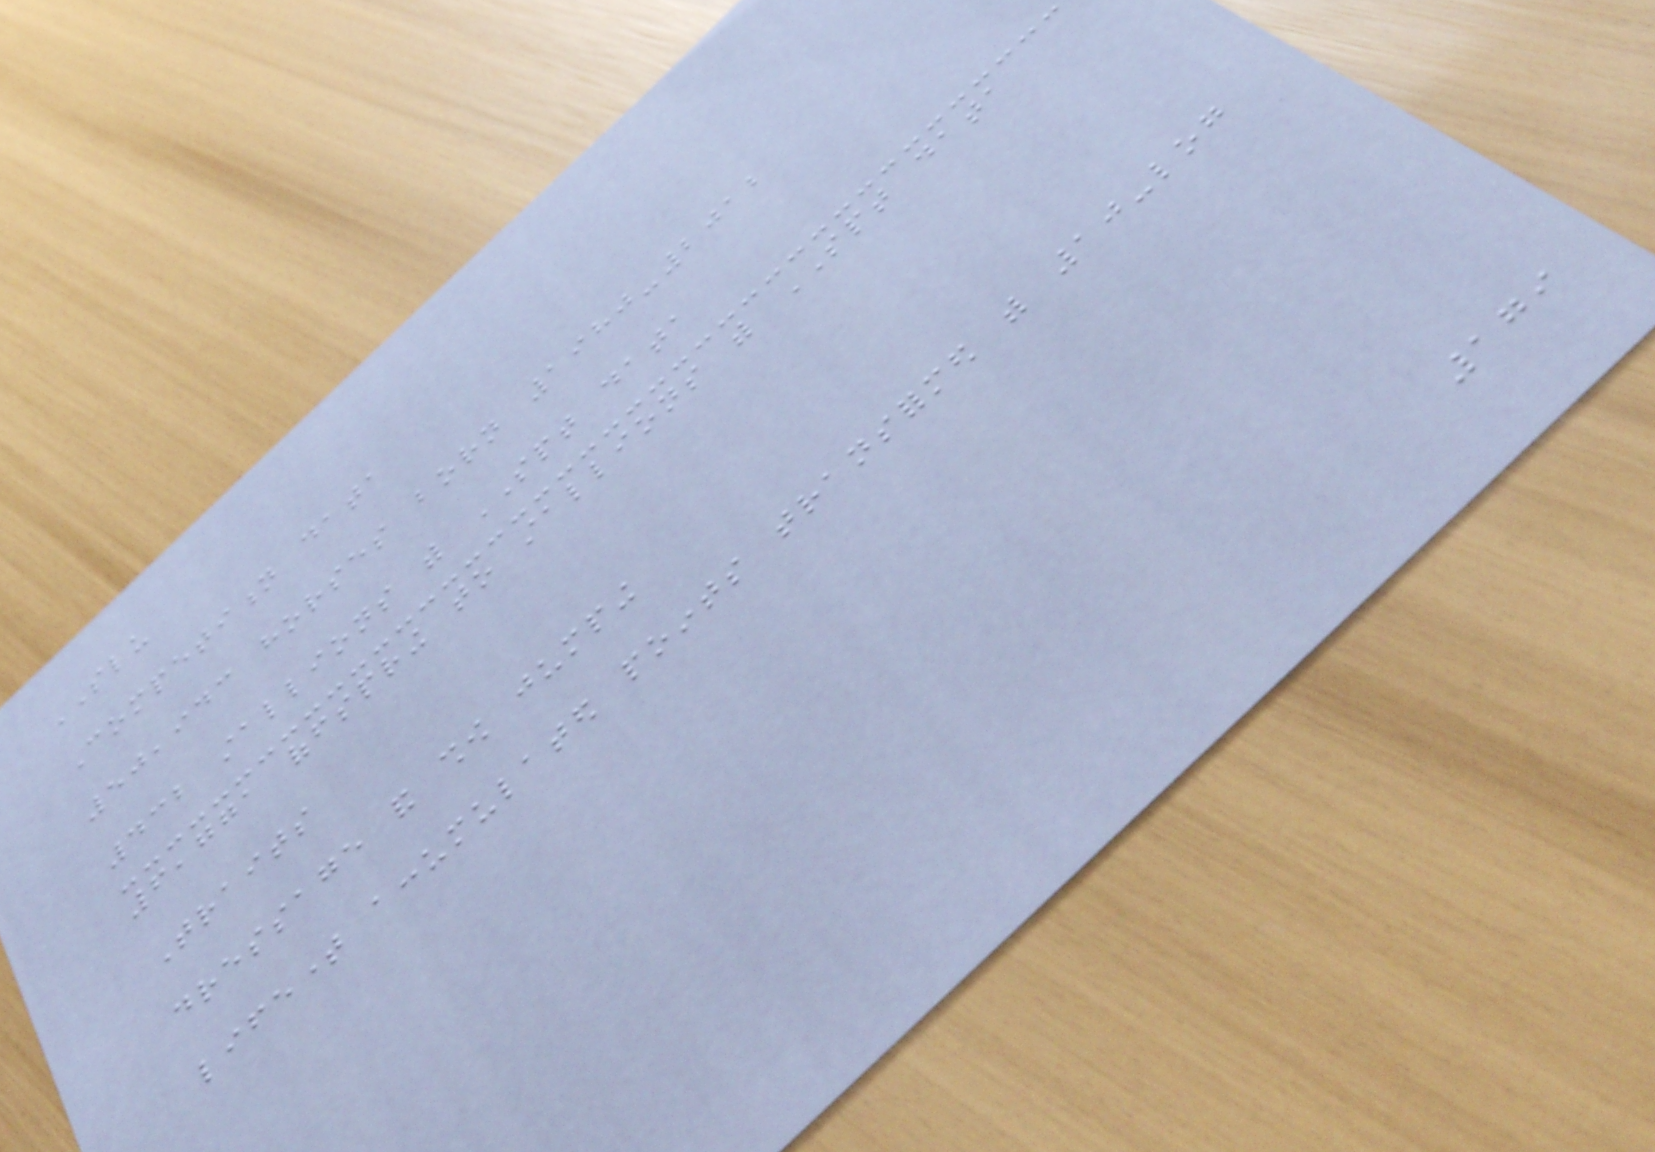SLU
Competition data
50,943 horses born 1980-2012
432 stallions with SPT data
6,771 offspring to stallions with SPT data
Traits
dressage and show jumping
lifetime accumulated points transformed with 10-log
179
